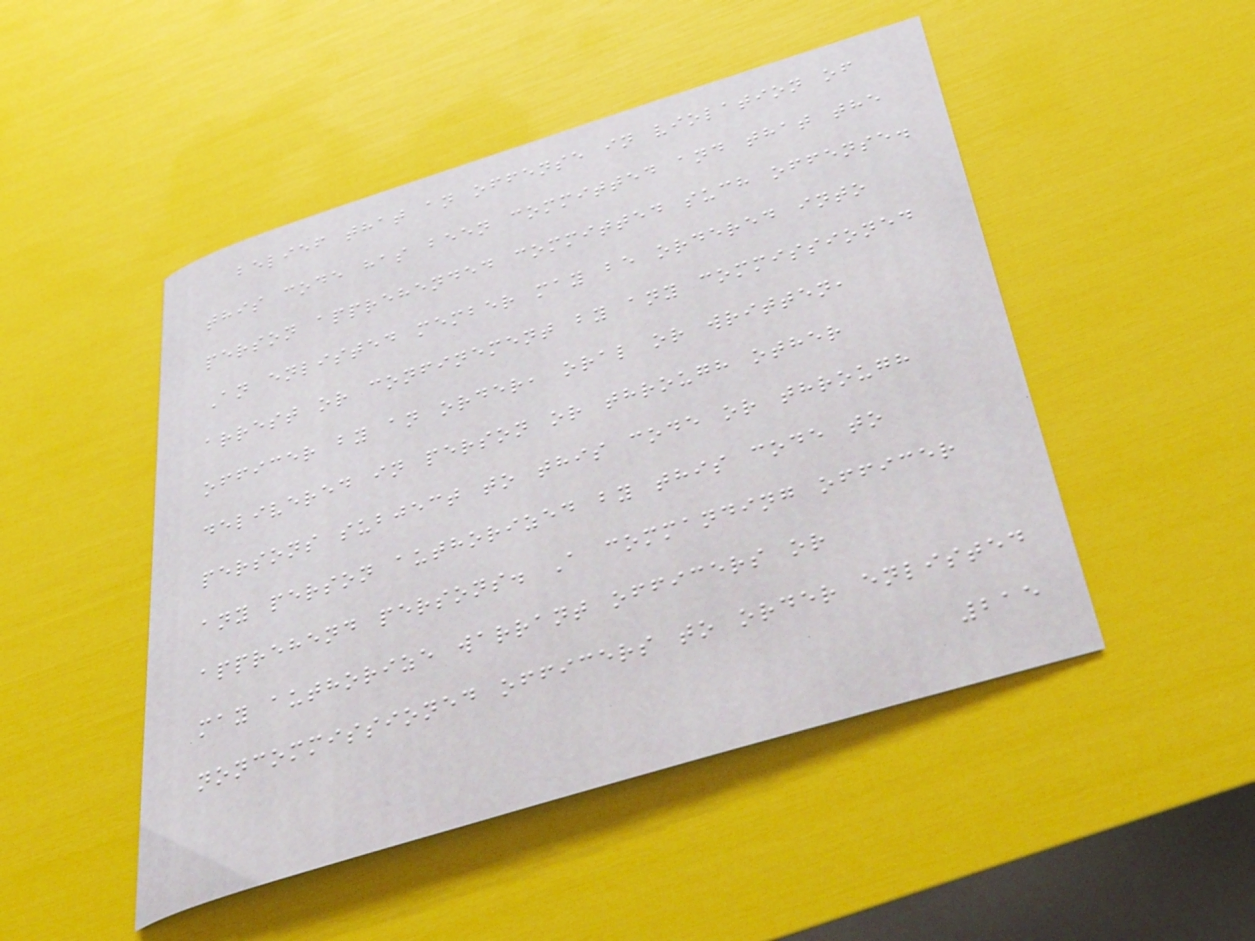belief that an offense in violation of
this code has been committed and that the
person apprehended committed such offense.
An enlisted member may be ordered into
arrest or confinement by any commissioned
officer by an order, oral or written,
delivered in person or through other
persons subject to this code or through
any person authorized by this code to
apprehend persons. A commanding officer
may authorize warrant officers or
noncommissioned officers to order enlisted
215
